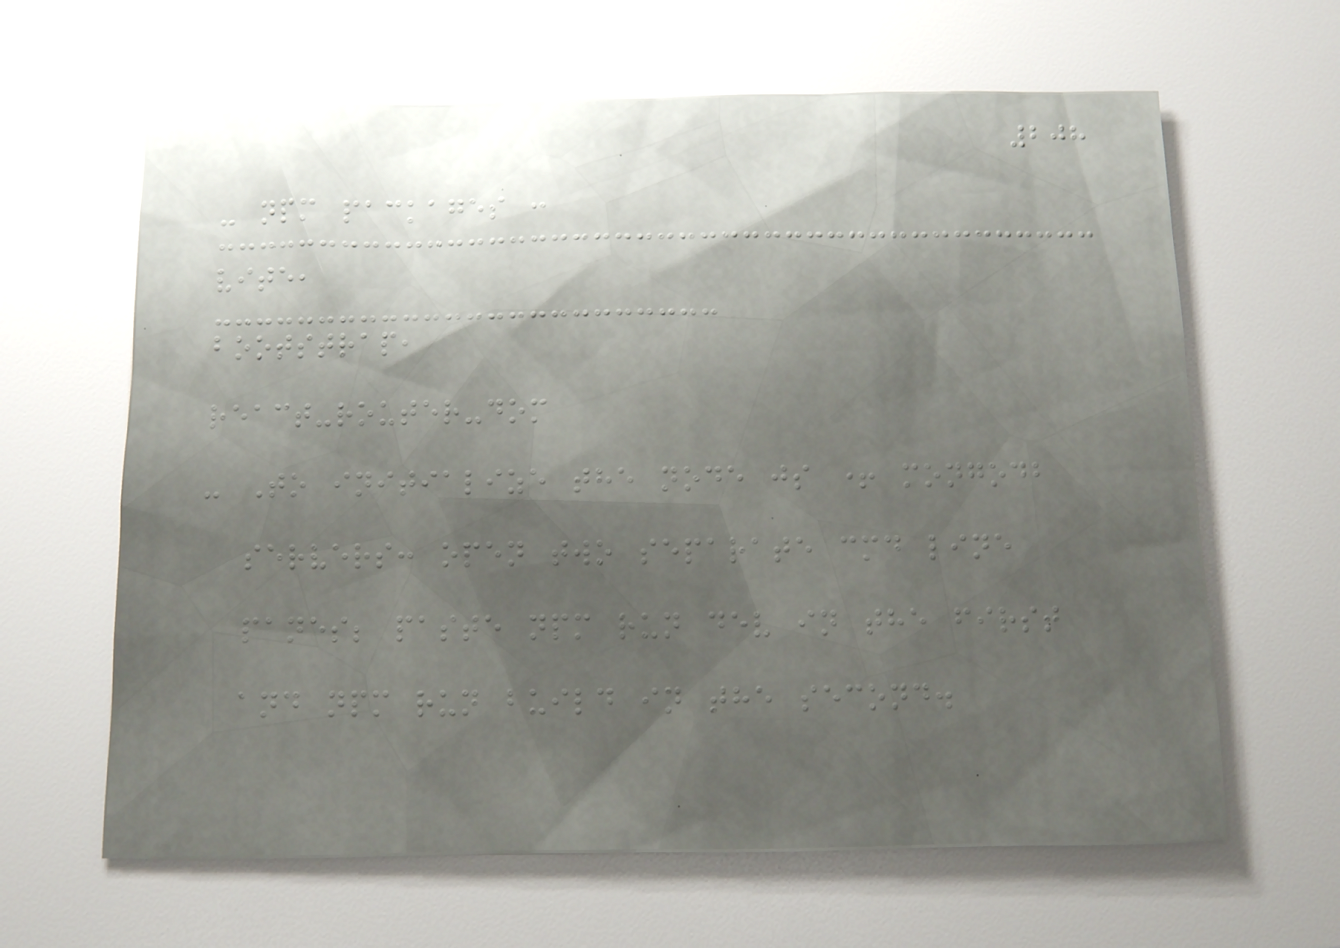208
- npm packages :
vite,
bootstrap,
react-router-dom
- To initialize the node js + mongodb
servers: open two separate cmd line
panes; paste npm run dev in the first
and npm run build in the second.
